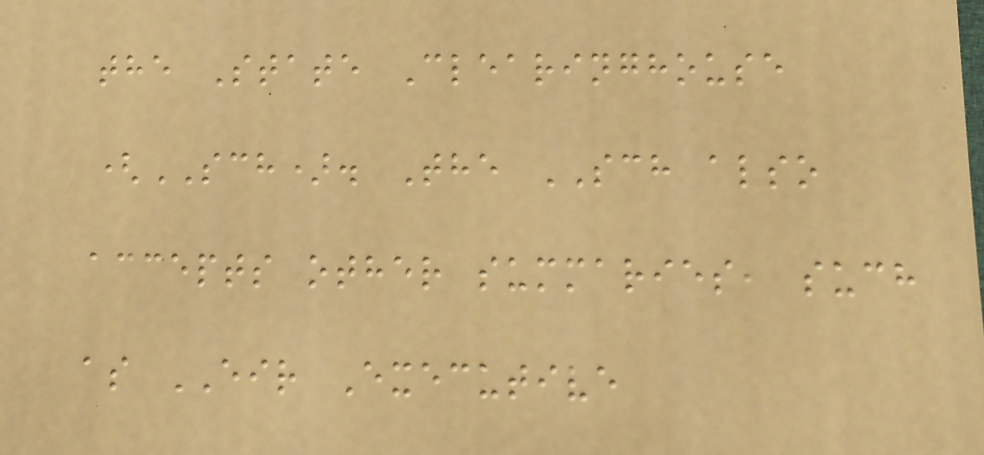the State Clearinghouse
(SCH). The SCH also
accepts other summaries, such
as EIR Executive
